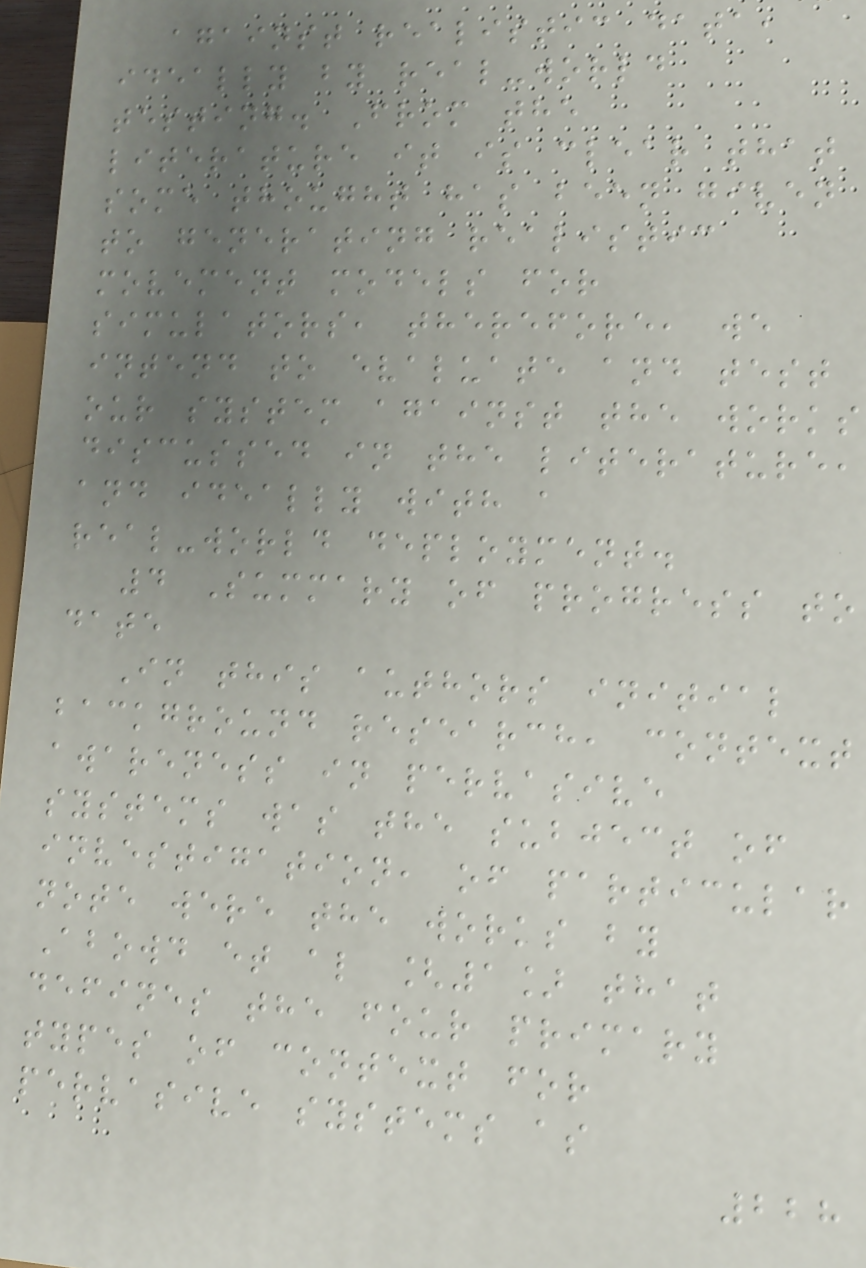against realistic data,
ideally by real-world
testing. From the
literature it is clear that
some thought has been given
to generating realistic
movement models for
simulators, therefore, we
intend to evaluate and test
our system against the works
discussed in the literature,
and ideally with a
real-world deployment.
4 Summary of progress to
date
In this authors initial
background research, context
awareness in pervasive
systems was the subject of
investigation, of particular
note were the works by
Abowd et al [1] that
defines the four primary
types of context for
pervasive systems as
228
